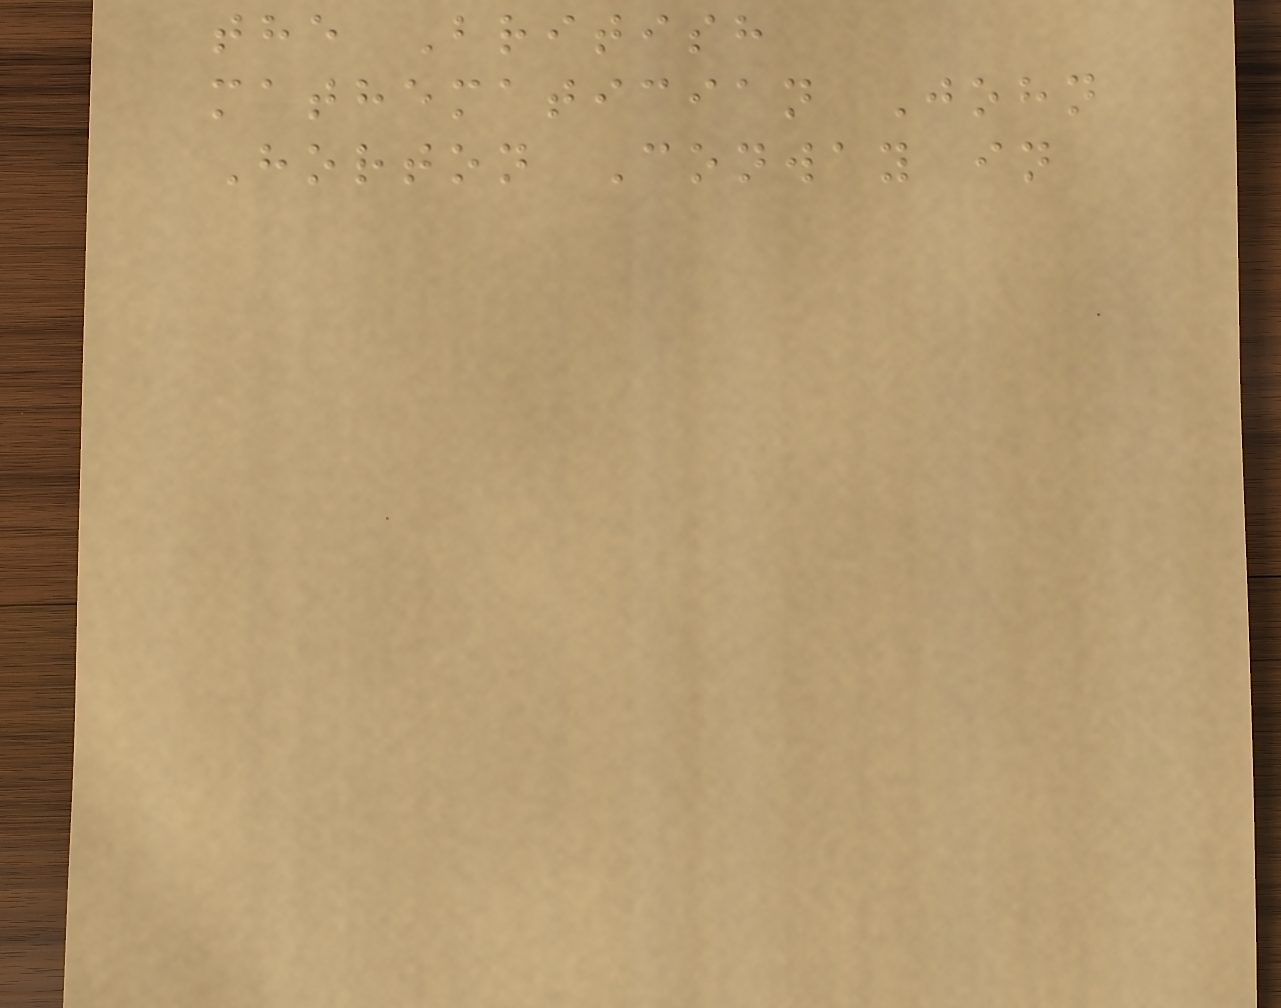the British
mathematician John
Horton Conway in
